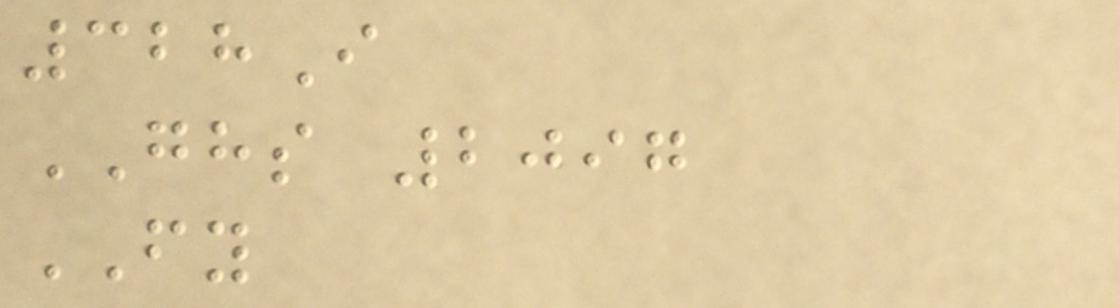328I
GHS 2097
FY
